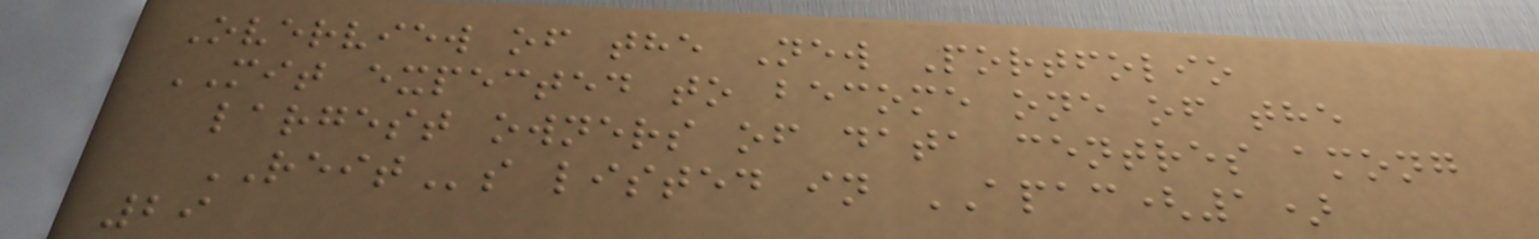Overview of the New Portfolio
MIT expected to become one of the
largest owners of data centres among
REITs listed in APAC(1)
29
